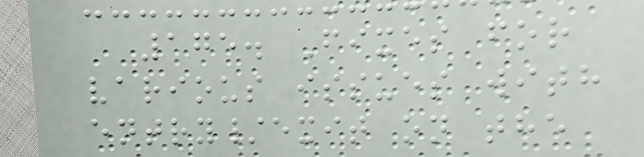175. Fixes for
various issues with
entry/exit on the
